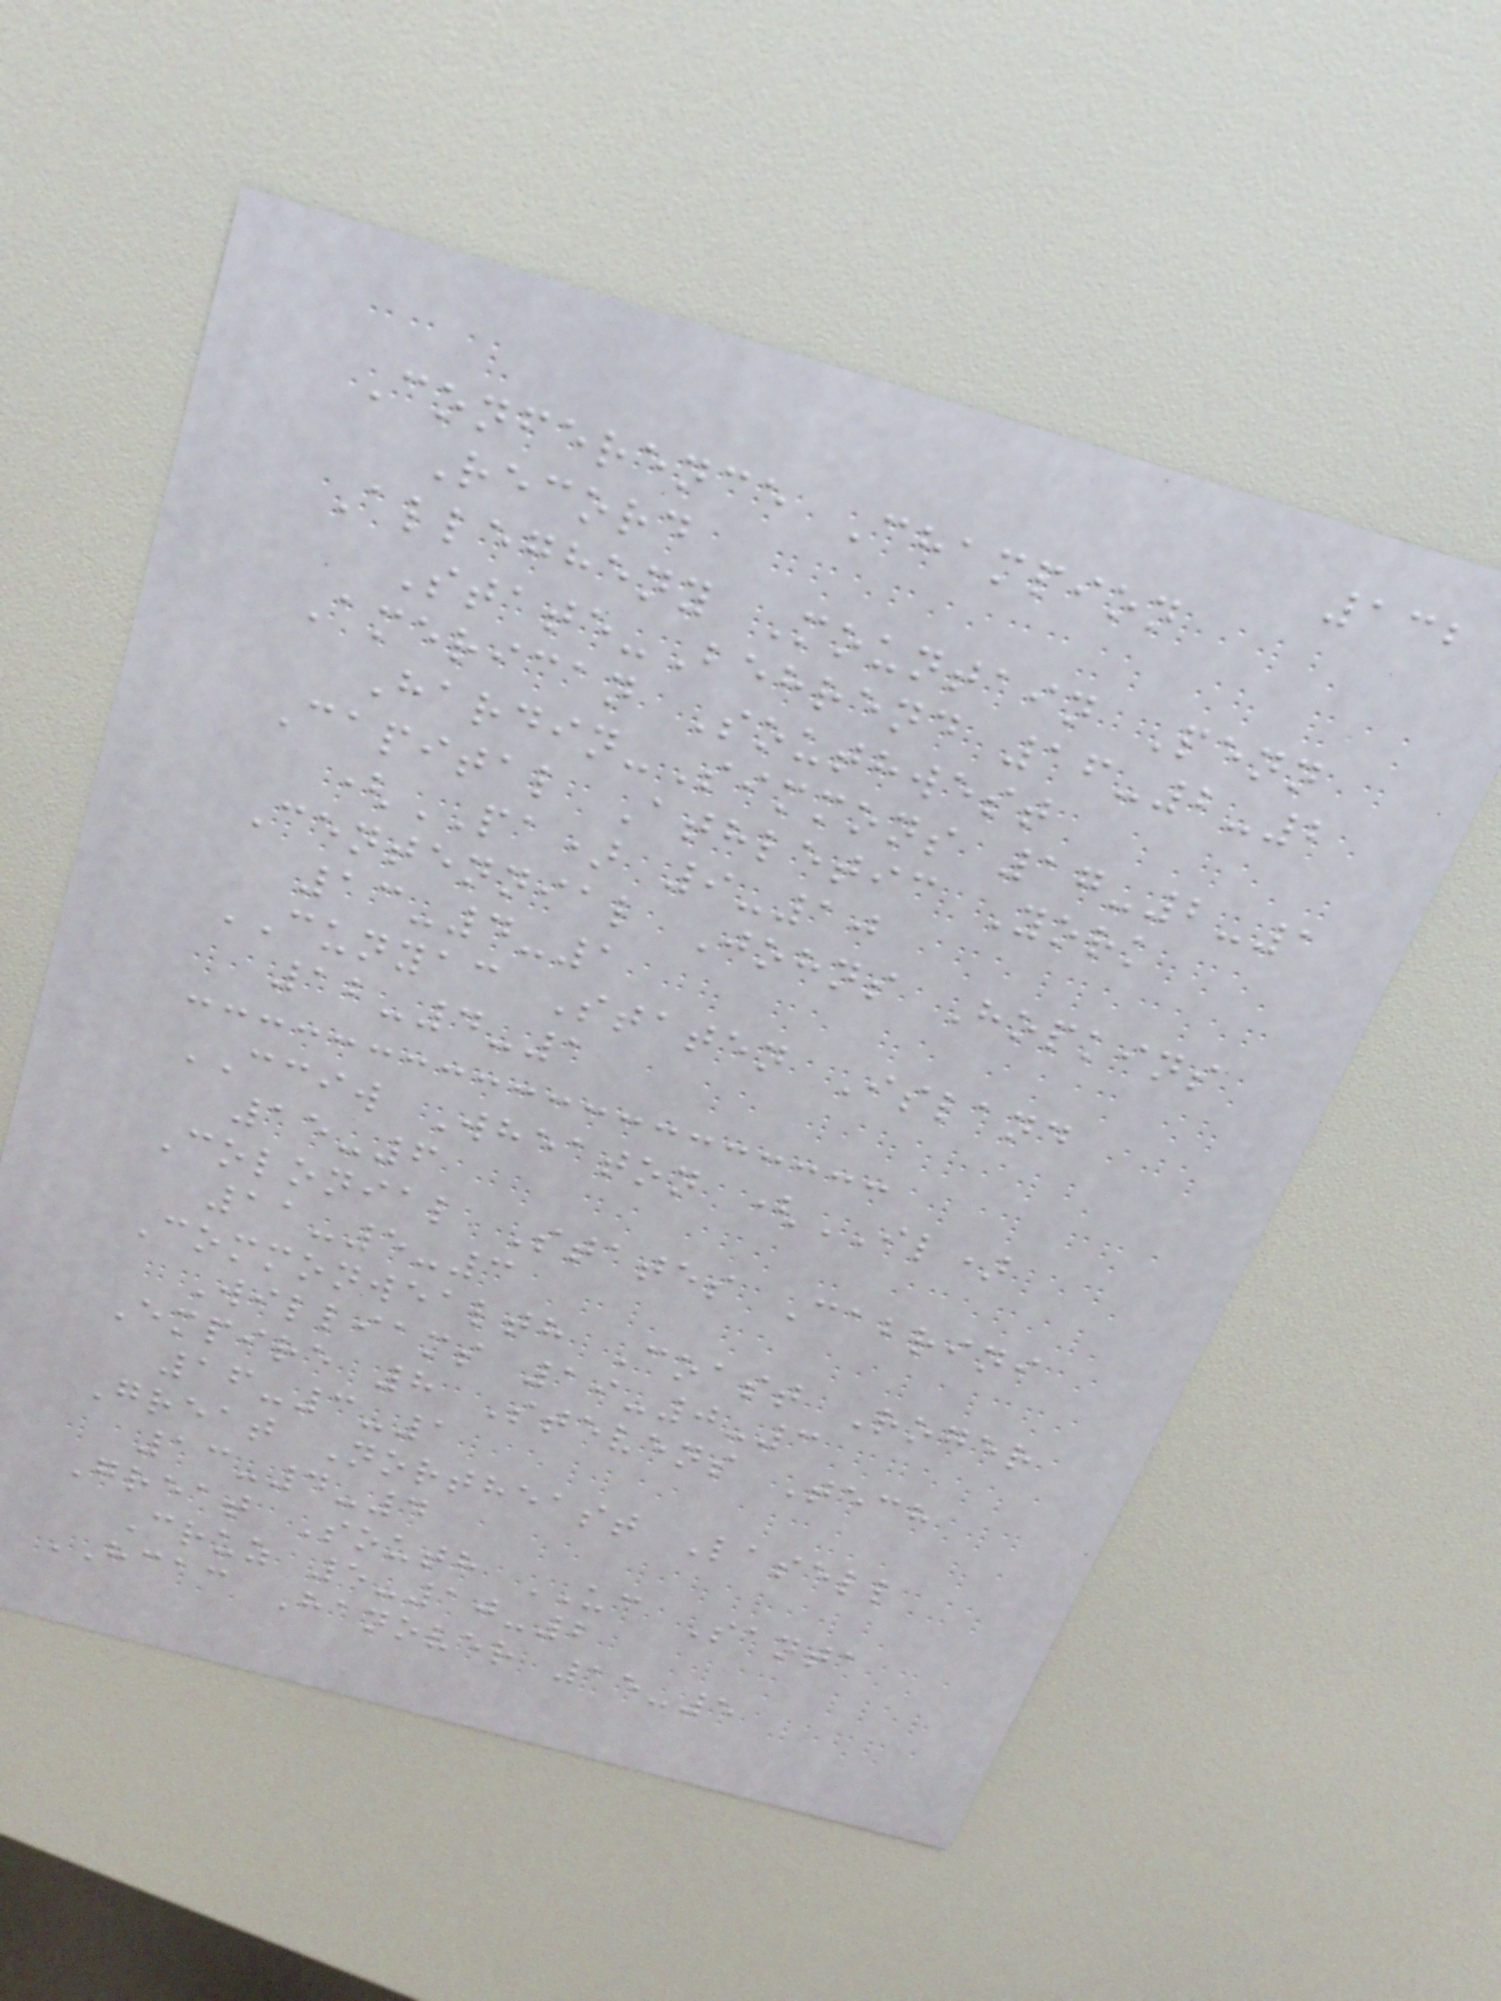132
Conference Champion
Record
Allegheny Mountain Penn
State-Behrend 16-2-2
American Southwest
Hardin-Simmons 17-2-1
Capital Athletic York
(PA) 9-10
Centennial Johns Hopkins
13-4-1
CUNYAC Staten Island
12-4-1
CCIW Wheaton (IL)
15-6
Colonial States Cabrini
11-5-3
Commonwealth Coast Roger
Williams 19-0-3
Empire 8 Stevens Tech
16-3-1
Great Northeast Lasell
13-4-4
Great South UC Santa
Cruz 5-10-2
HCAC Hanover 15-5
